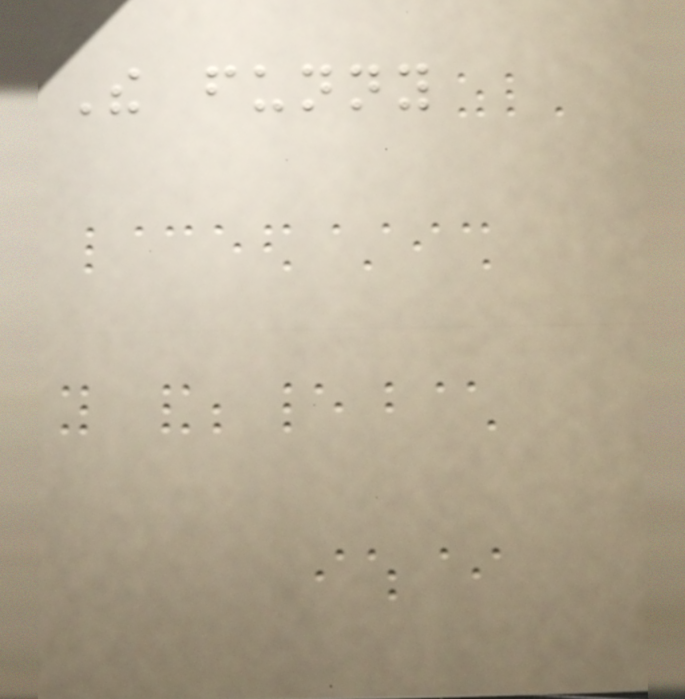The funny
